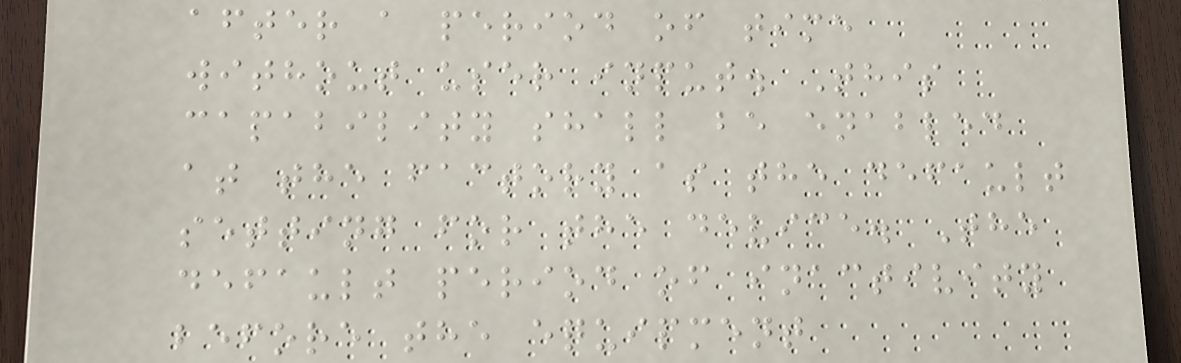after a period of time
without user input. This
capability shall be enabled
at the factory as the default
setting for the device. The
default period of inactivity
before the equipment
